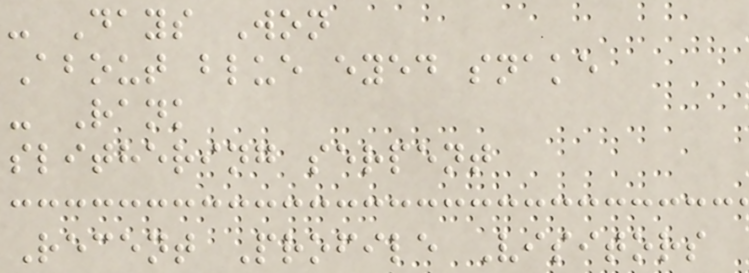- Days Won
About blue eyed snake
- Rank
slithering serpent
Recent Profile Visitors
